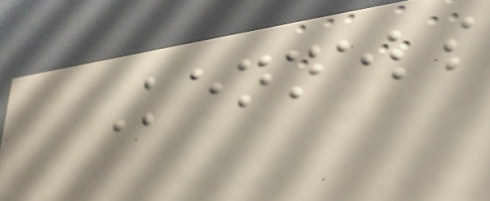Kennels
